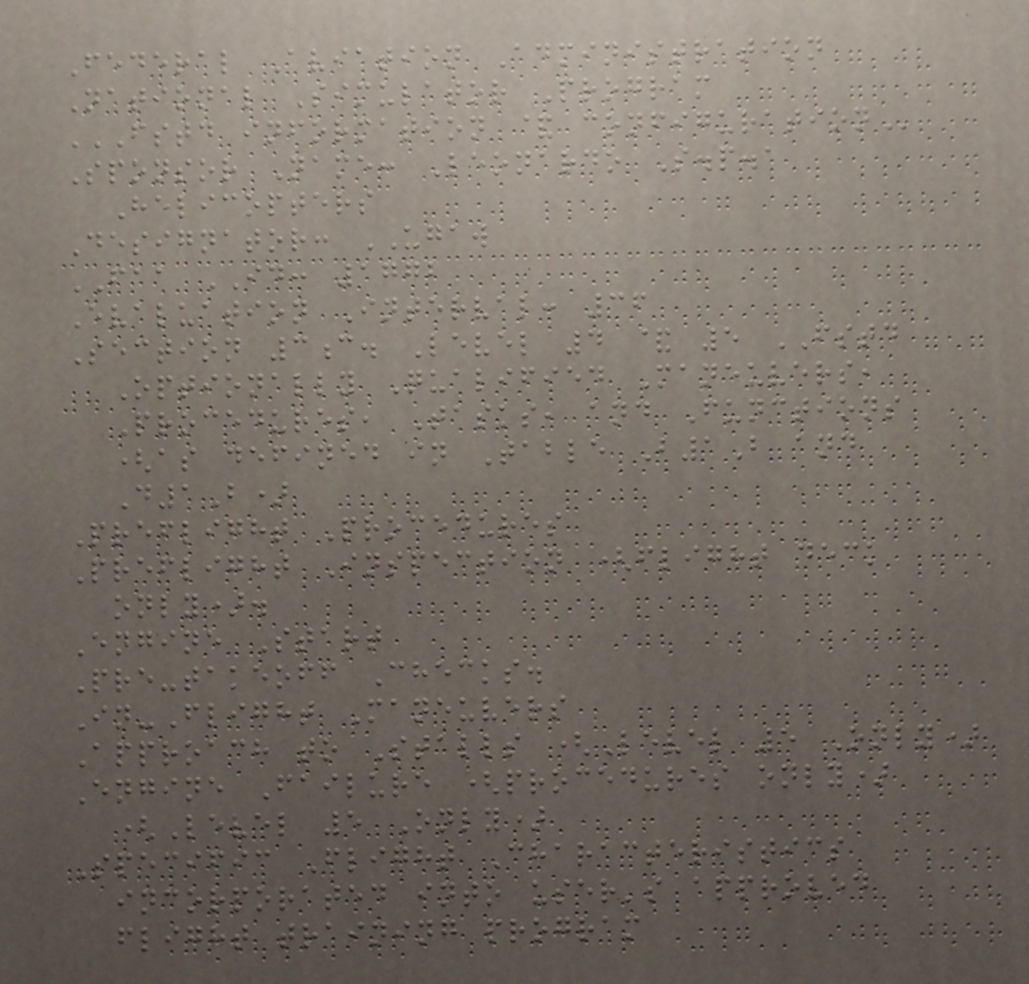Federal Aviation Administration
National Simulator Program
FSTD INFORMATION & CONFIGURATION
Sponsor Name: Leonardo S.p.a
Helicopters
Designator: UGAW
FAA ID: 1772
Evaluation Interval: 36
Section 3c. Level 4 & 5 FSTD
Optionally Qualified Maneuvers,
Procedures, Tasks, and Functions
(as defined in Table B1B and
D1B)
Preflight Procedures
Preflight Inspection (flight deck
only).
Engine Start
Pre-takeoff Checks.
In-Flight Maneuvers
Approach to Stalls (Level 5 Only)
Engine Failure (procedures only)
(Level 5 Only)
Specific Flight Characteristics
incorporated into user's approved
flight training program
